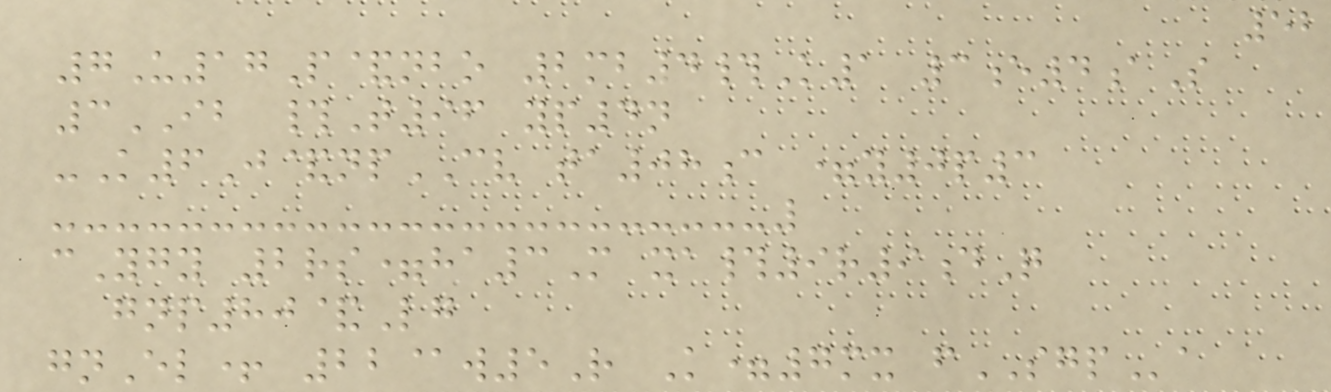52
7U17P&nbo 2mb4#K1 3e4aS
3IB #T96 yp4n
-K6J&npCV ta08c =y0p3
cYgy 2rs=ha3M xa#9r9dQ
gnp80&Lg
gnEl+ 22@w5R K=7mx fSGPa
